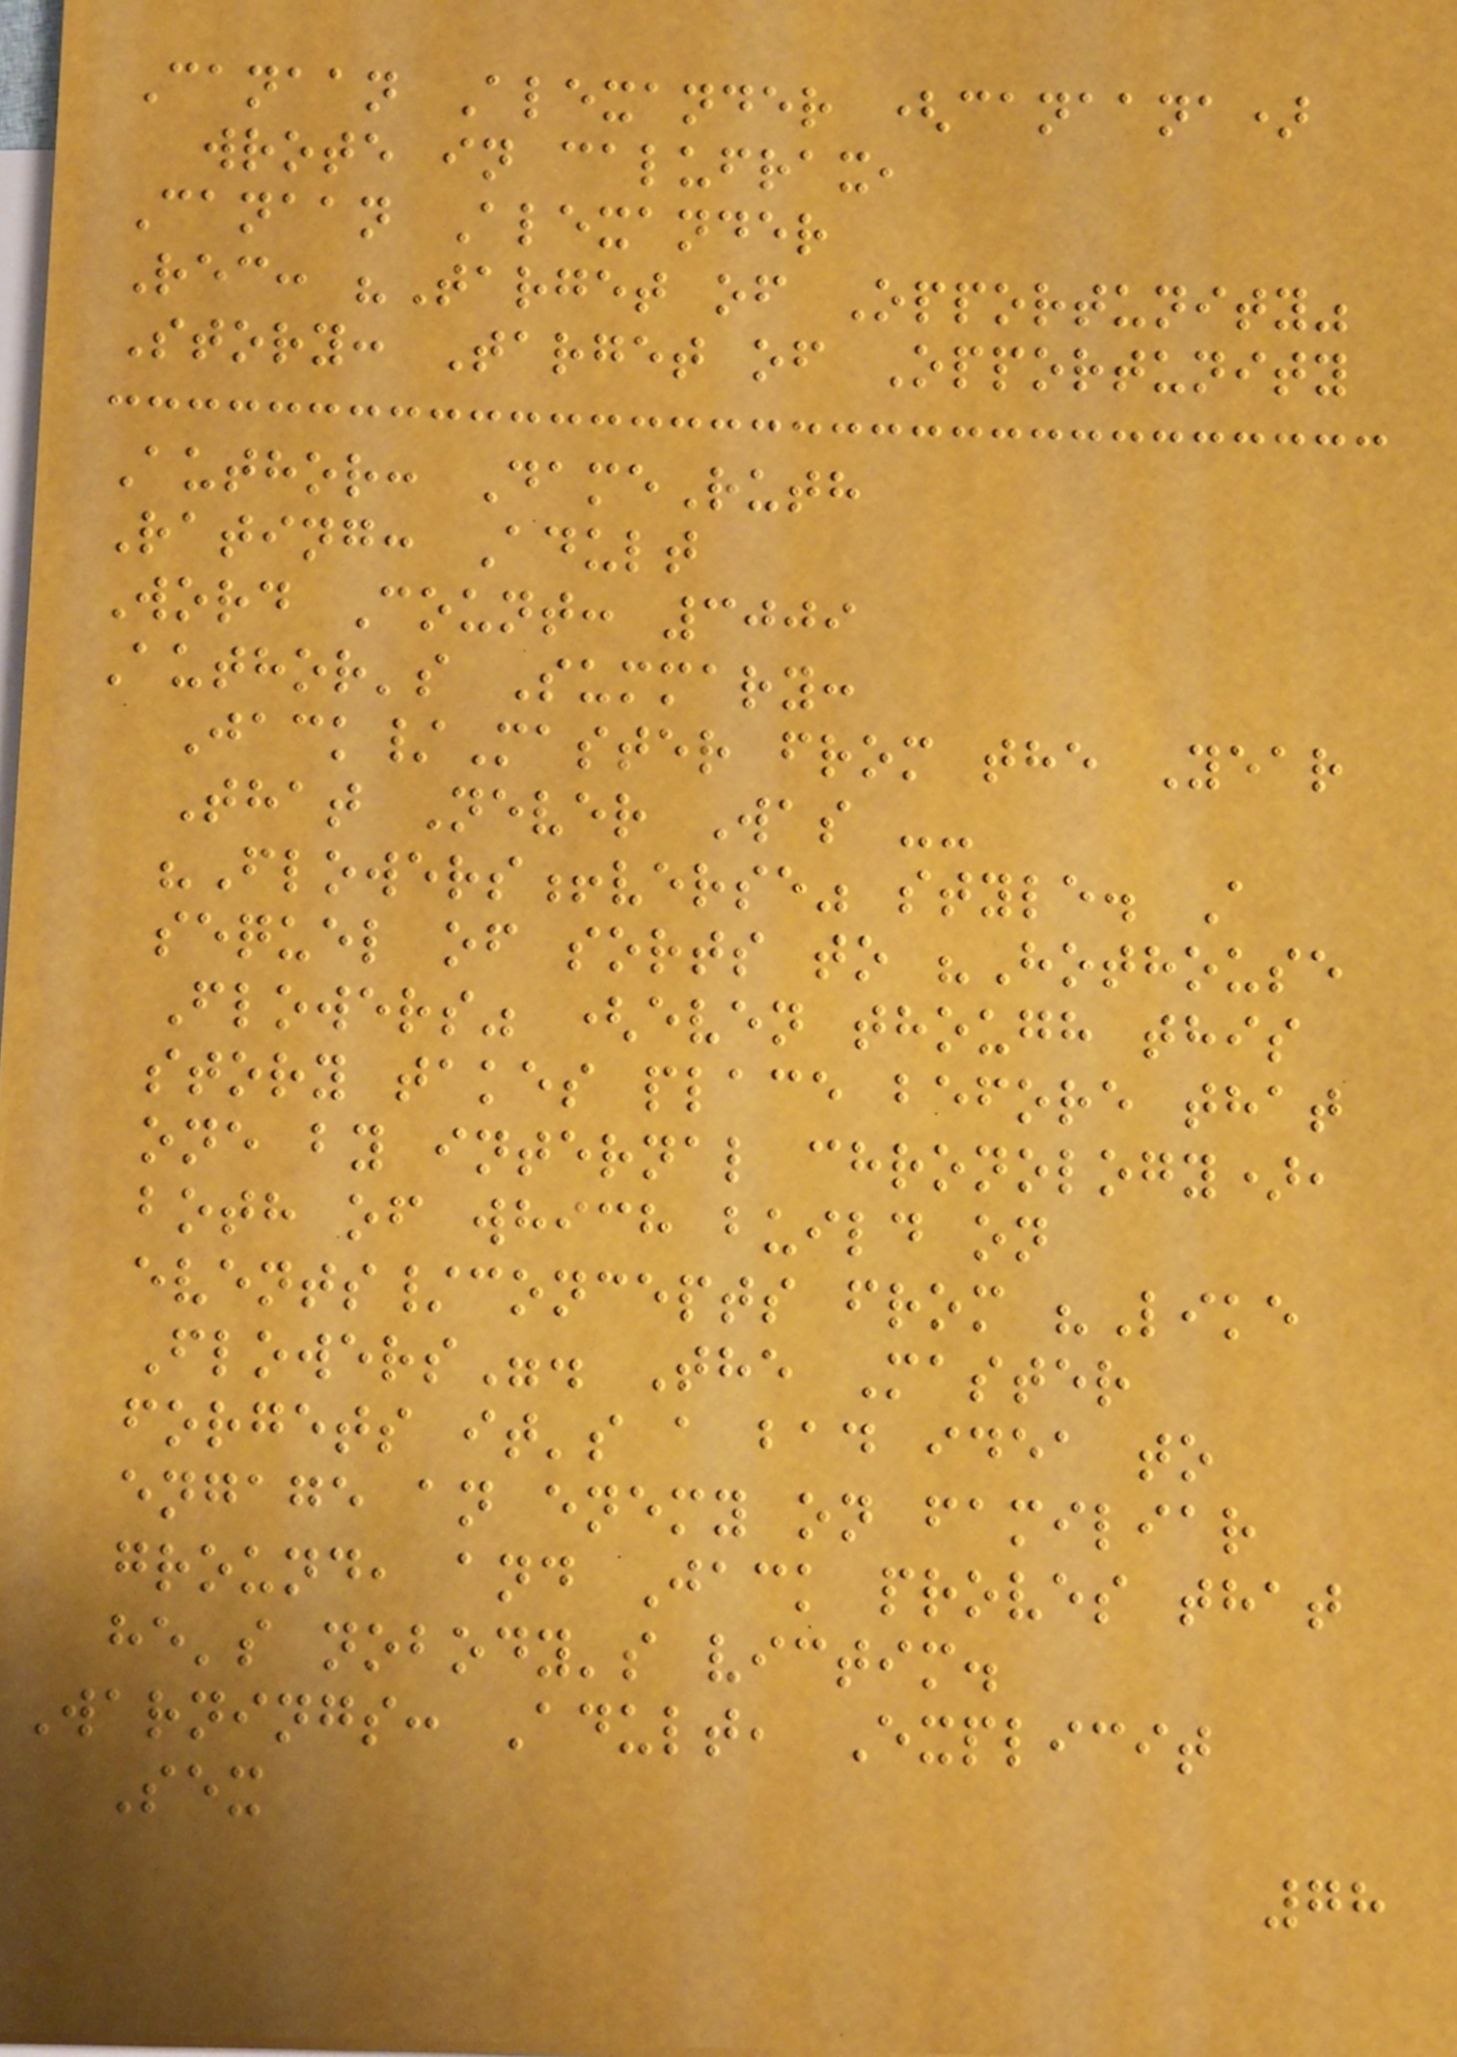Canaan Alexander (canaana)
wrote in calufrax,
Canaan Alexander
Rec: "Target of Opportunity"
Story: Target of Opportunity
Author: DameRuth
Rating: Adult
Word Count: 3009
Author's Summary:
Jack/Master from the Year
That Never Was --
"Flowers!verse" style. A
sequel of sorts to "Hothouse
Flowers" (even though this
story takes place before that
one by internal chronology),
both of which build on
events/concepts from "Like
Flowers". The Master
forgets it's a bad idea to
engage an enemy on familiar
ground, and Jack proves that
he's nobody's victim.
Warnings: Adult, Explicit
Sex
78
